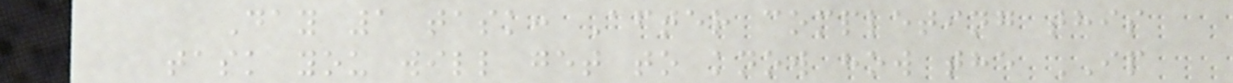Day 1 task: After completing this
task you will get to know how the IP
